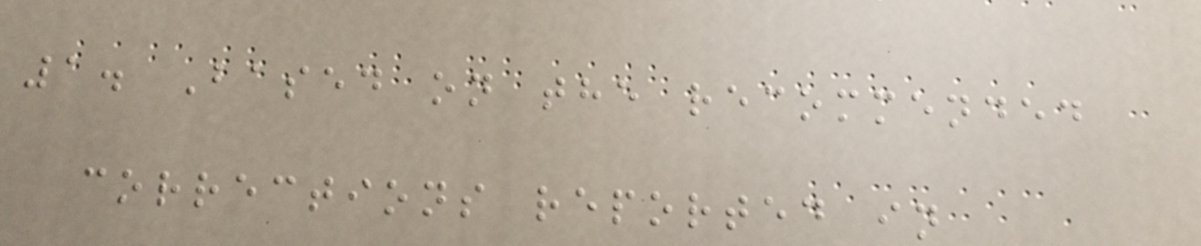1. Based on the recommended
corrections reported in
